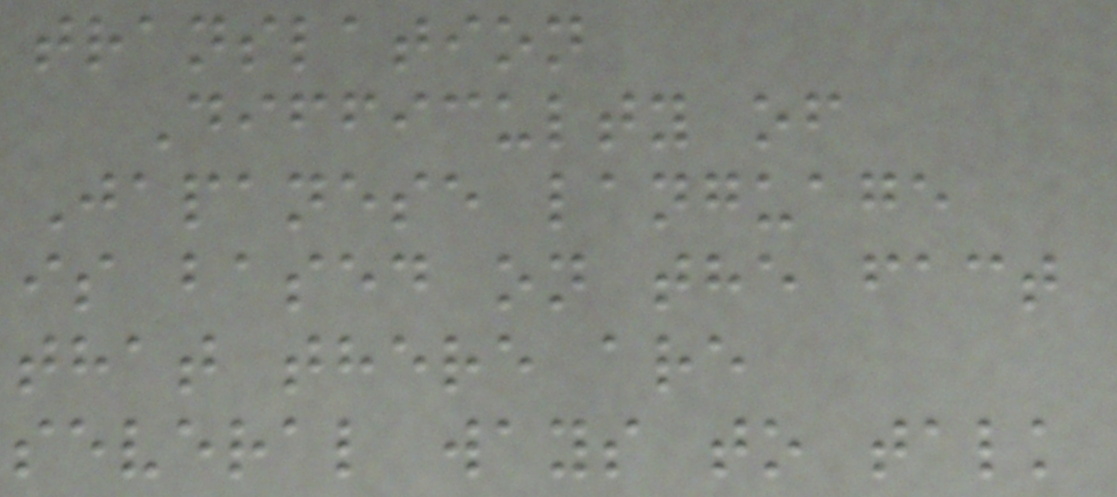translation
Difficulty of
Japanese language
is based on the fact
that there are
several ways to talk
